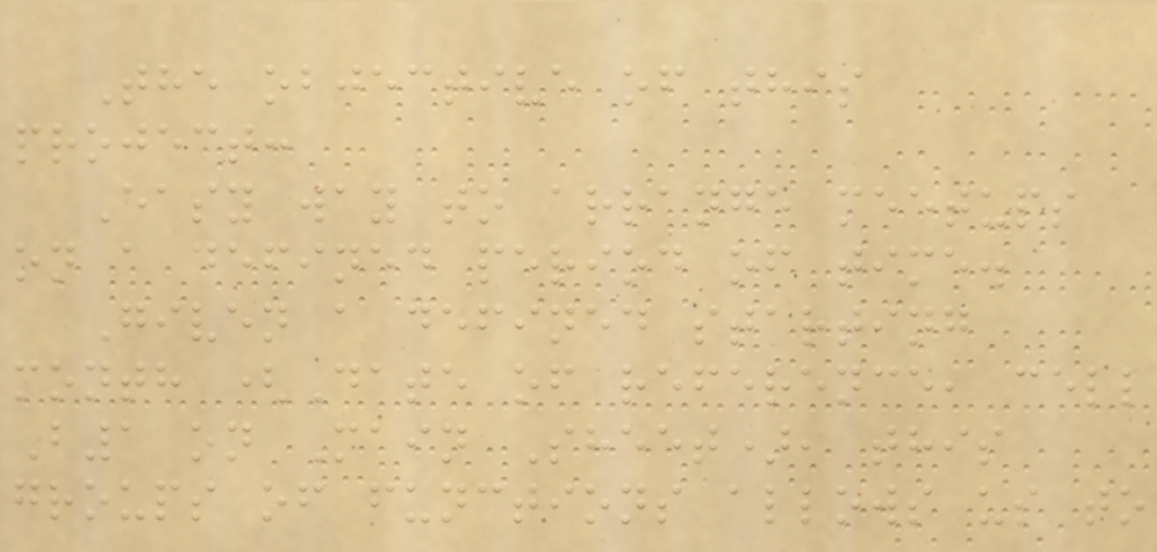The objective of this
project:
Easy way to arrange meetups
on a defined period of time.
Given a defined starting
month (Date of reference, cell
B1 on Main Sheet), this
groups of functions allows us to
